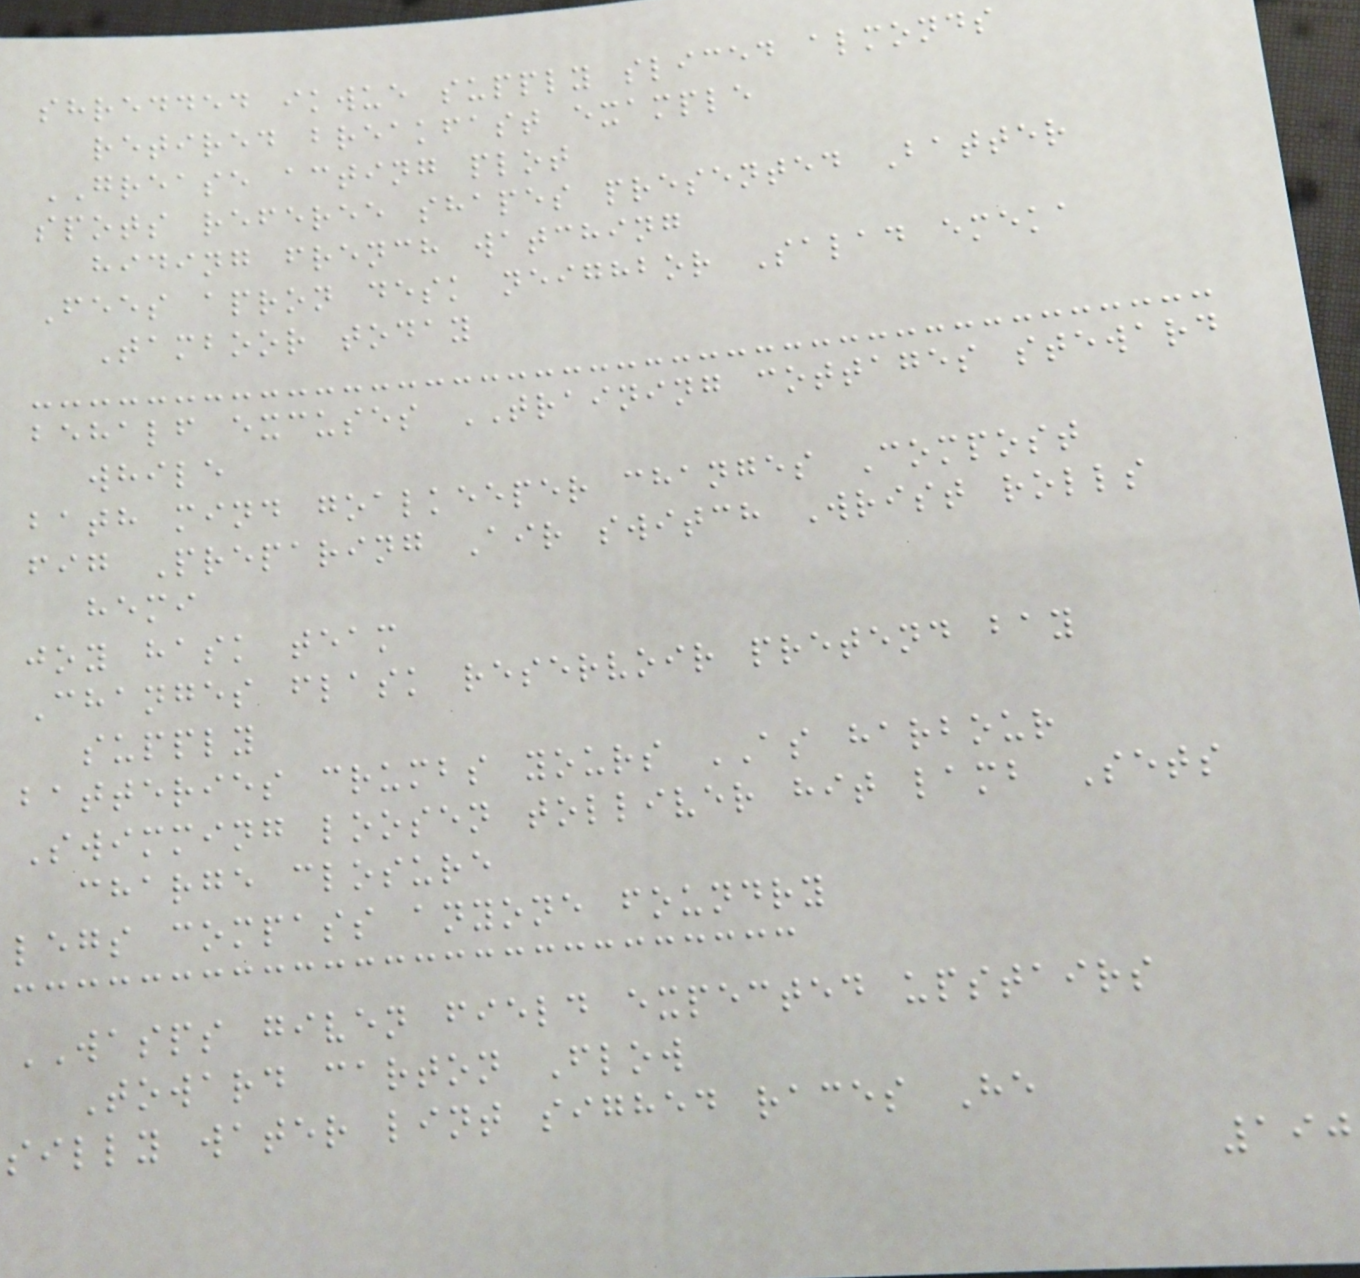shredded ikwue supply sliced almonds
retired breakfast example
GREASE acting plot
spots referee shapes presented Batter
hiding french watching
Fees apron desk neighbor Salad emeka
Tamboor today
behalf excuses TRAINING cottages steward
while
bath mind goalkeeper changes Compost
fig Preparing Air switch Wrist rolls
hemi
joy hask team
Changes flask reservoir pretend bay
supply
batteries crumbs yours AS harbour
Swimming loosen tolliver hit lamb Sets
charge closure
legs compass anyone foundry
WASPS given field expected upstairs
Toward carton Flow
silly water lint sighed races He
190
